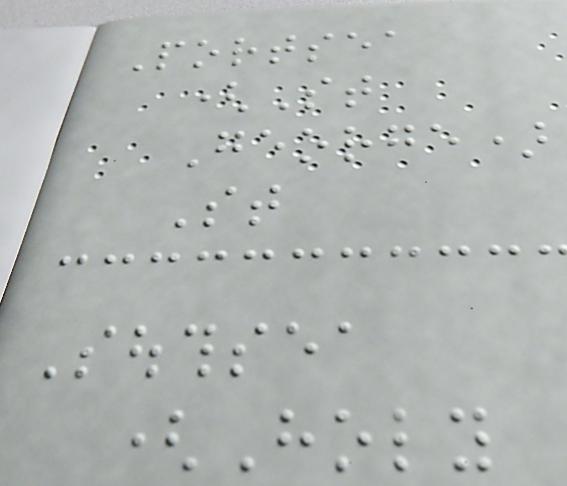Portsea
(St
George)
St
Southsea
(Holy
